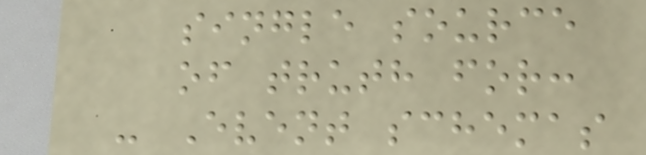single source
of truth for:
- Event schemas
